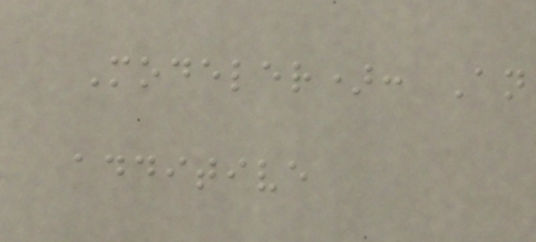Modeler): An
additive
